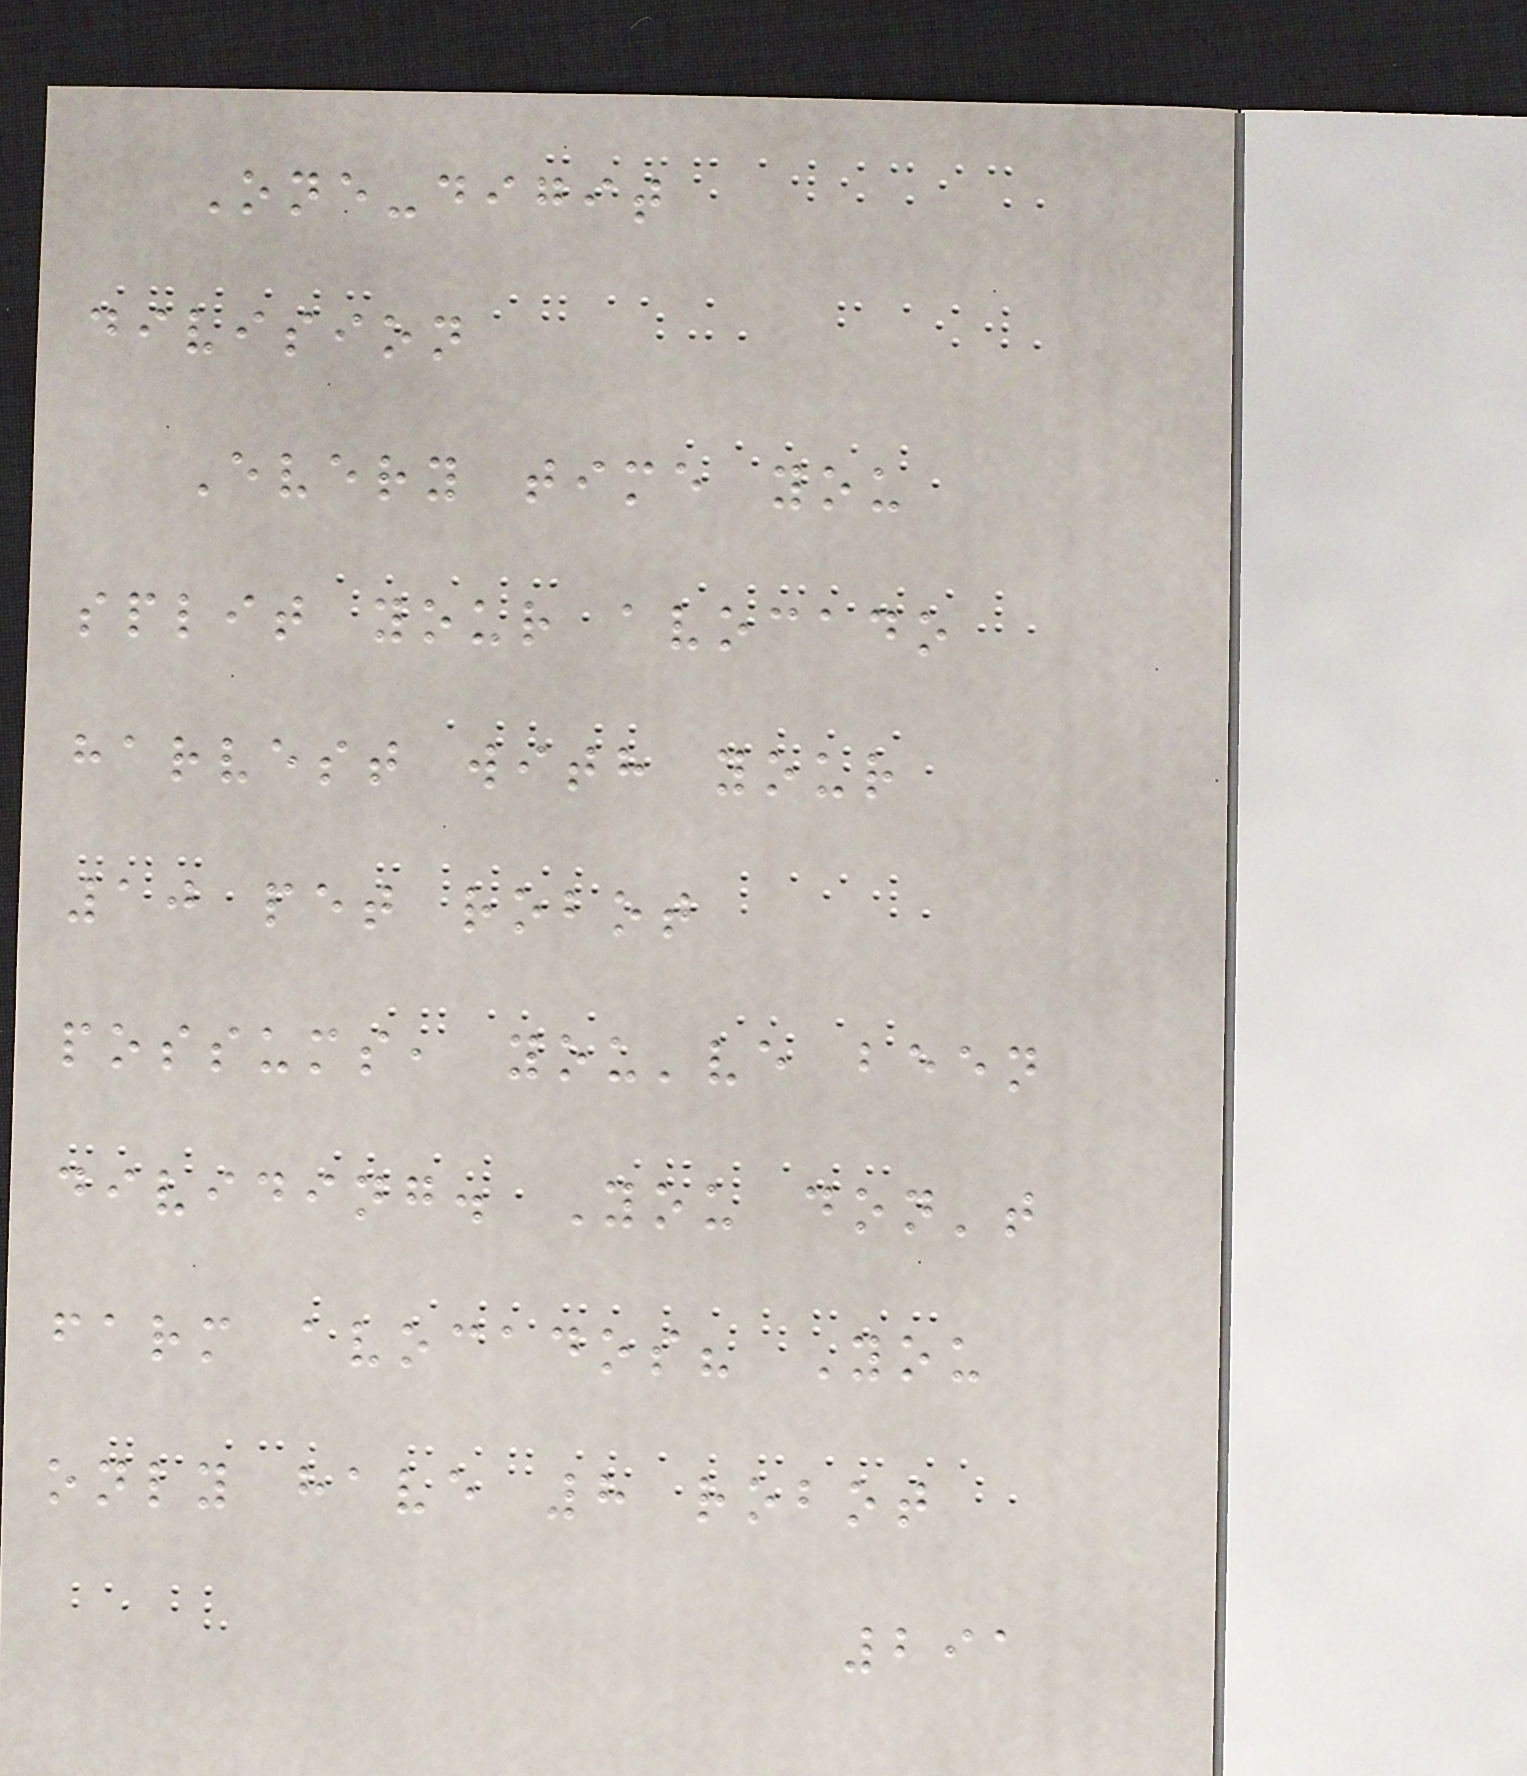One-digit
division
Every time you
split your avocado
harvest with your
10 pet robot
possums, you've been
dividing. You don't
farm avocados? You
only have 8 robot
291
